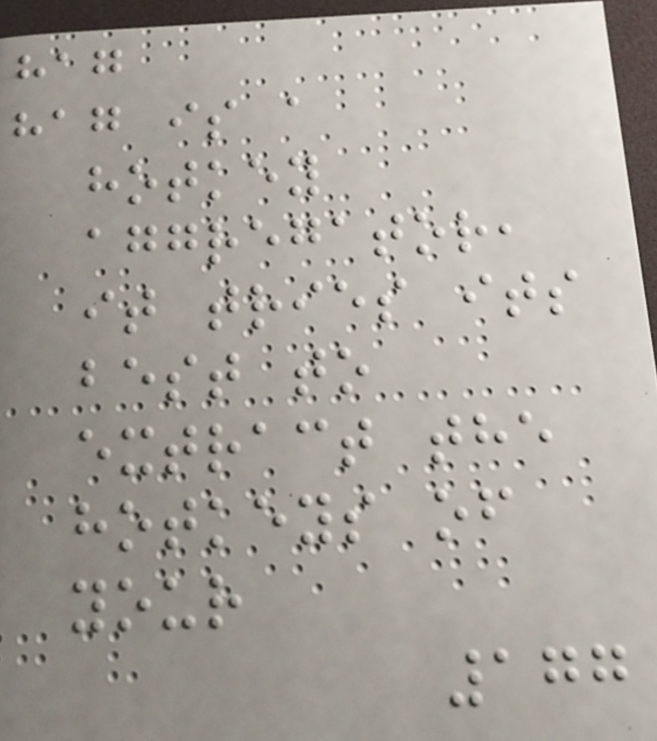hag
hag is a
hotkey
aggregator,
it tries its
best to
extract the
hotkeys of
your
177
